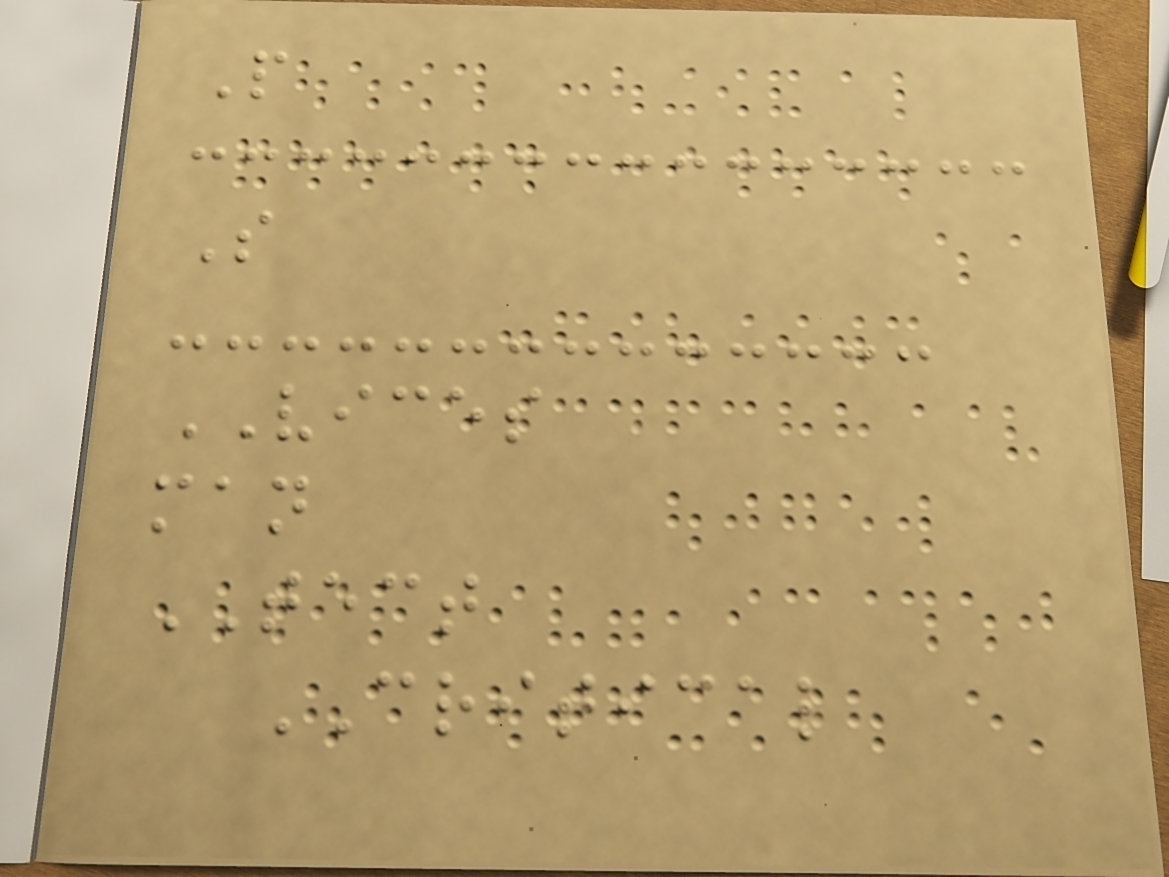P
S
VICES
man
TECT
CRITICAL
